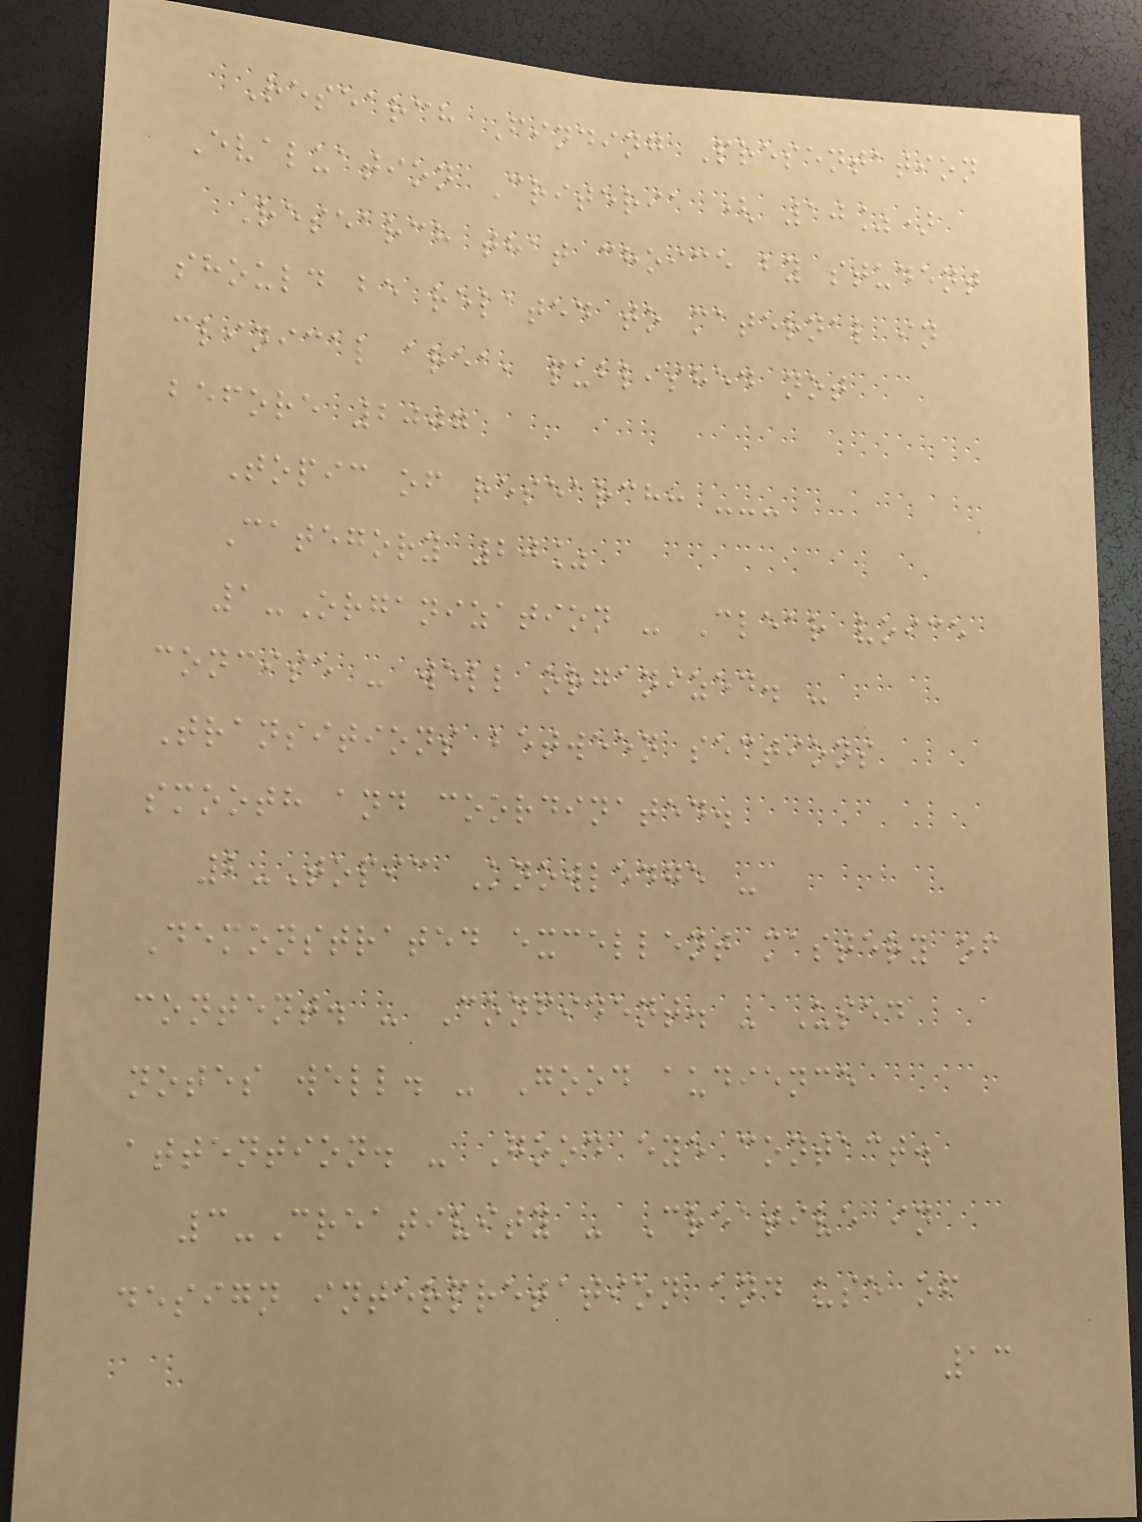Research Finding Presentation
Evaluation Criteria ( 10%)
Research that choice by student
should be related to maternal in
clinical area, published not
before 2007
Topic of research: ---
Category 20%
1-Organization - Clear voice
concise - well organized. -
Transitions between sections
smooth and coordinated.
2-Topic Knowledge -
Demonstrated excellent mastery of
content. - Confident. - Used
notes well. - Good audience
attention. - Good eye contact.
3-Creativity - Creative in
design interpretation and use of
13
